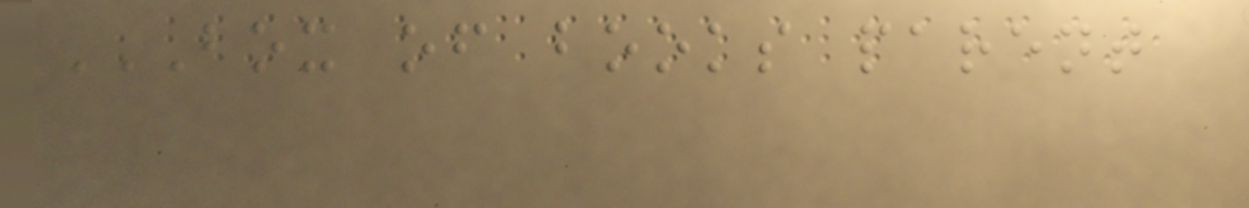BOX OF BOOKS PARENT
